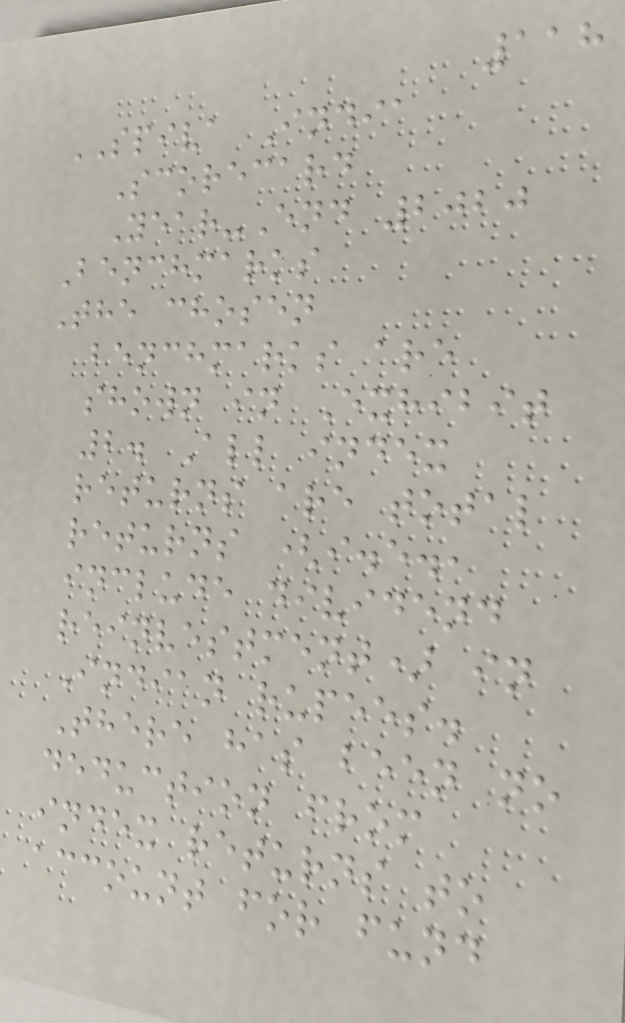118
SPIVA India
Scorecard
Year-End 2020
Benchmarks
The chosen
benchmarks are
shown in Exhibit
2. All index
returns are total
returns (i.e.,
include dividend
reinvestment) in
Indian rupees.
There has been no
deduction from
index returns to
account for fund
